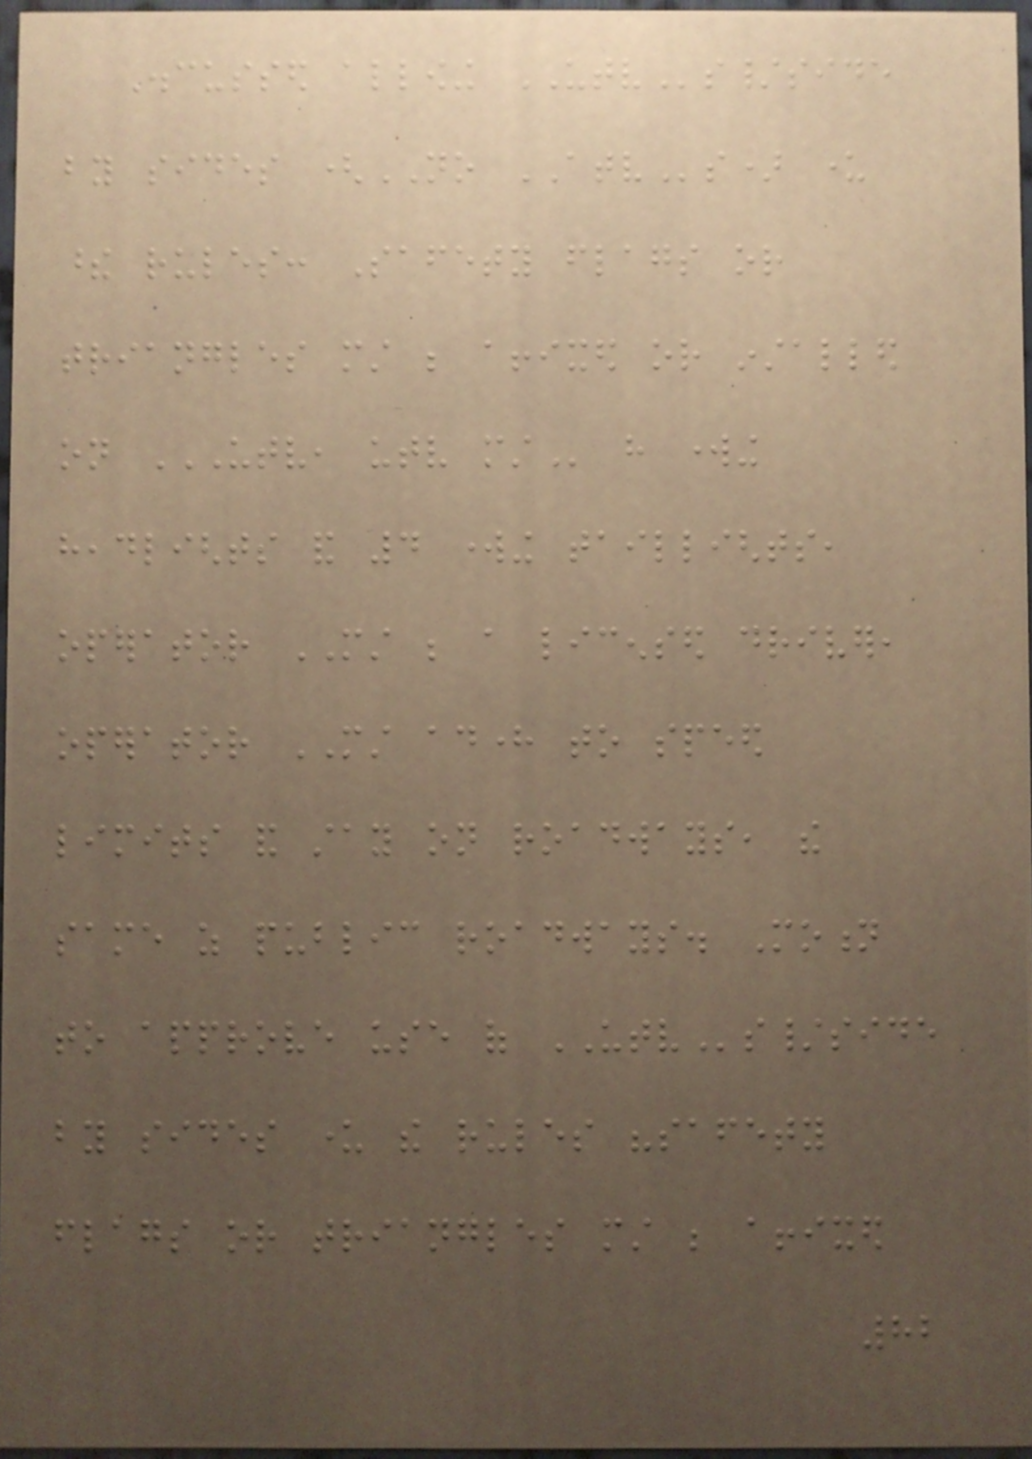Discussed allowing UTVs/side
by sides (NO ATVs) under
these rules: Safety flags or
triangles must be affixed or installed
on UTV, UTV MUST have working
headlights and 4 working taillights,
operator MUST be a licensed driver,
operator MUST adhere to speed
limits and stay on roadways, the
same as public roadways. Motion
to approve use of UTVs/side
by sides under the rules "safety
flags or triangles must be affixed
82
